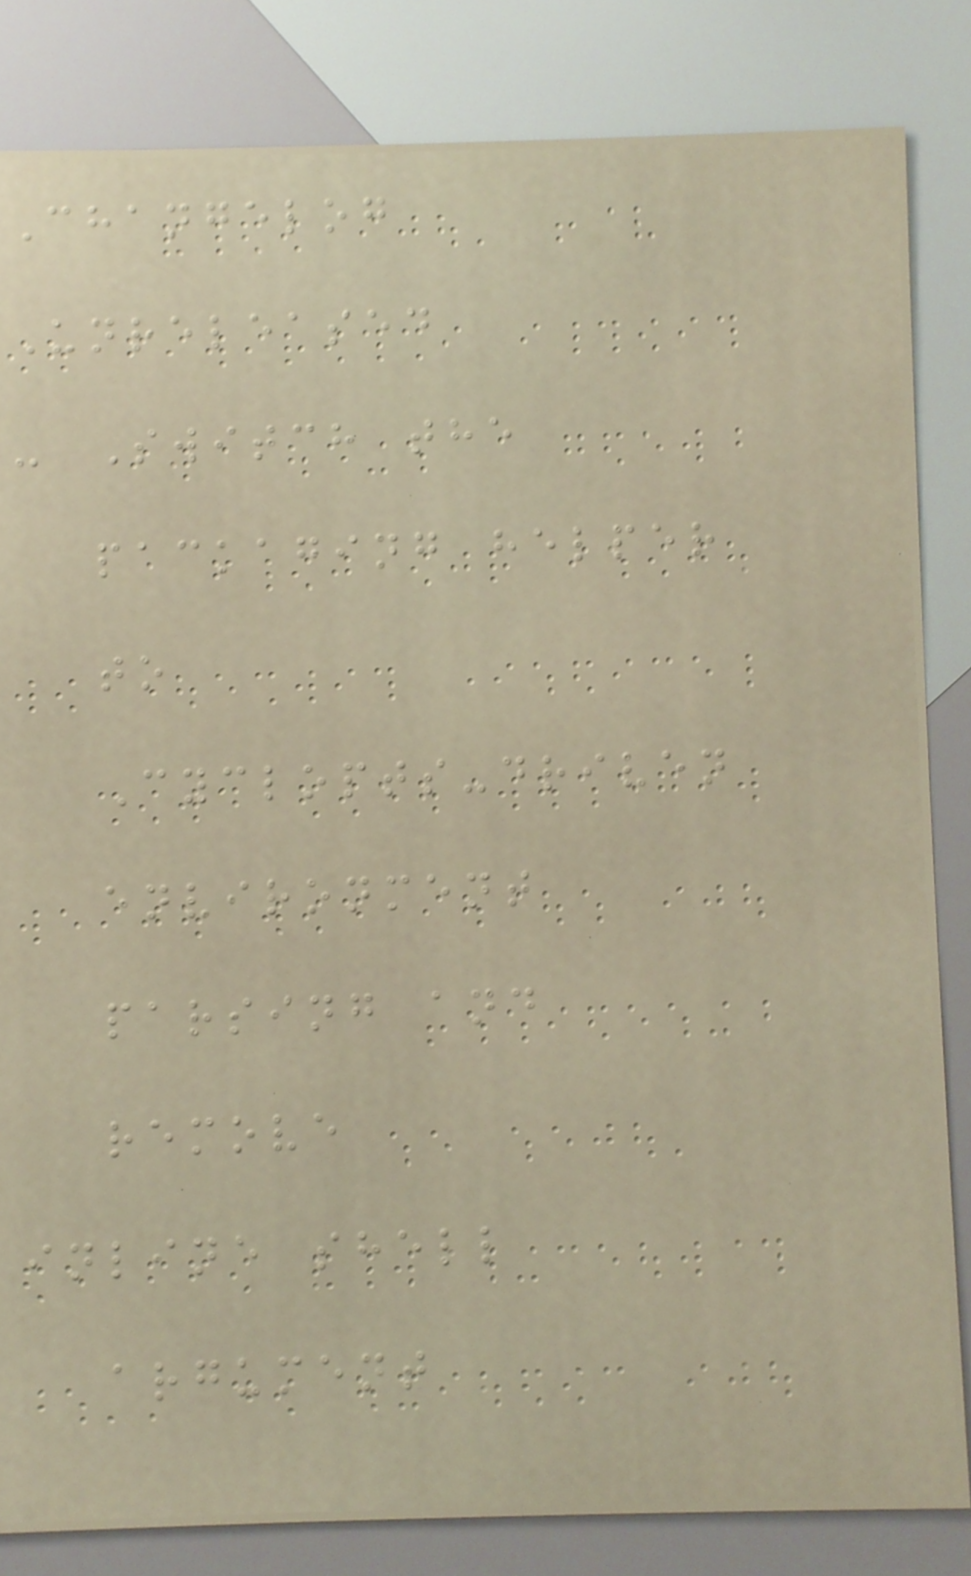Changelog
Unreleased
- Switch the
packaging helper
to
Cyclopts-driven
environment
parsing and
remove
inline shell
argument
